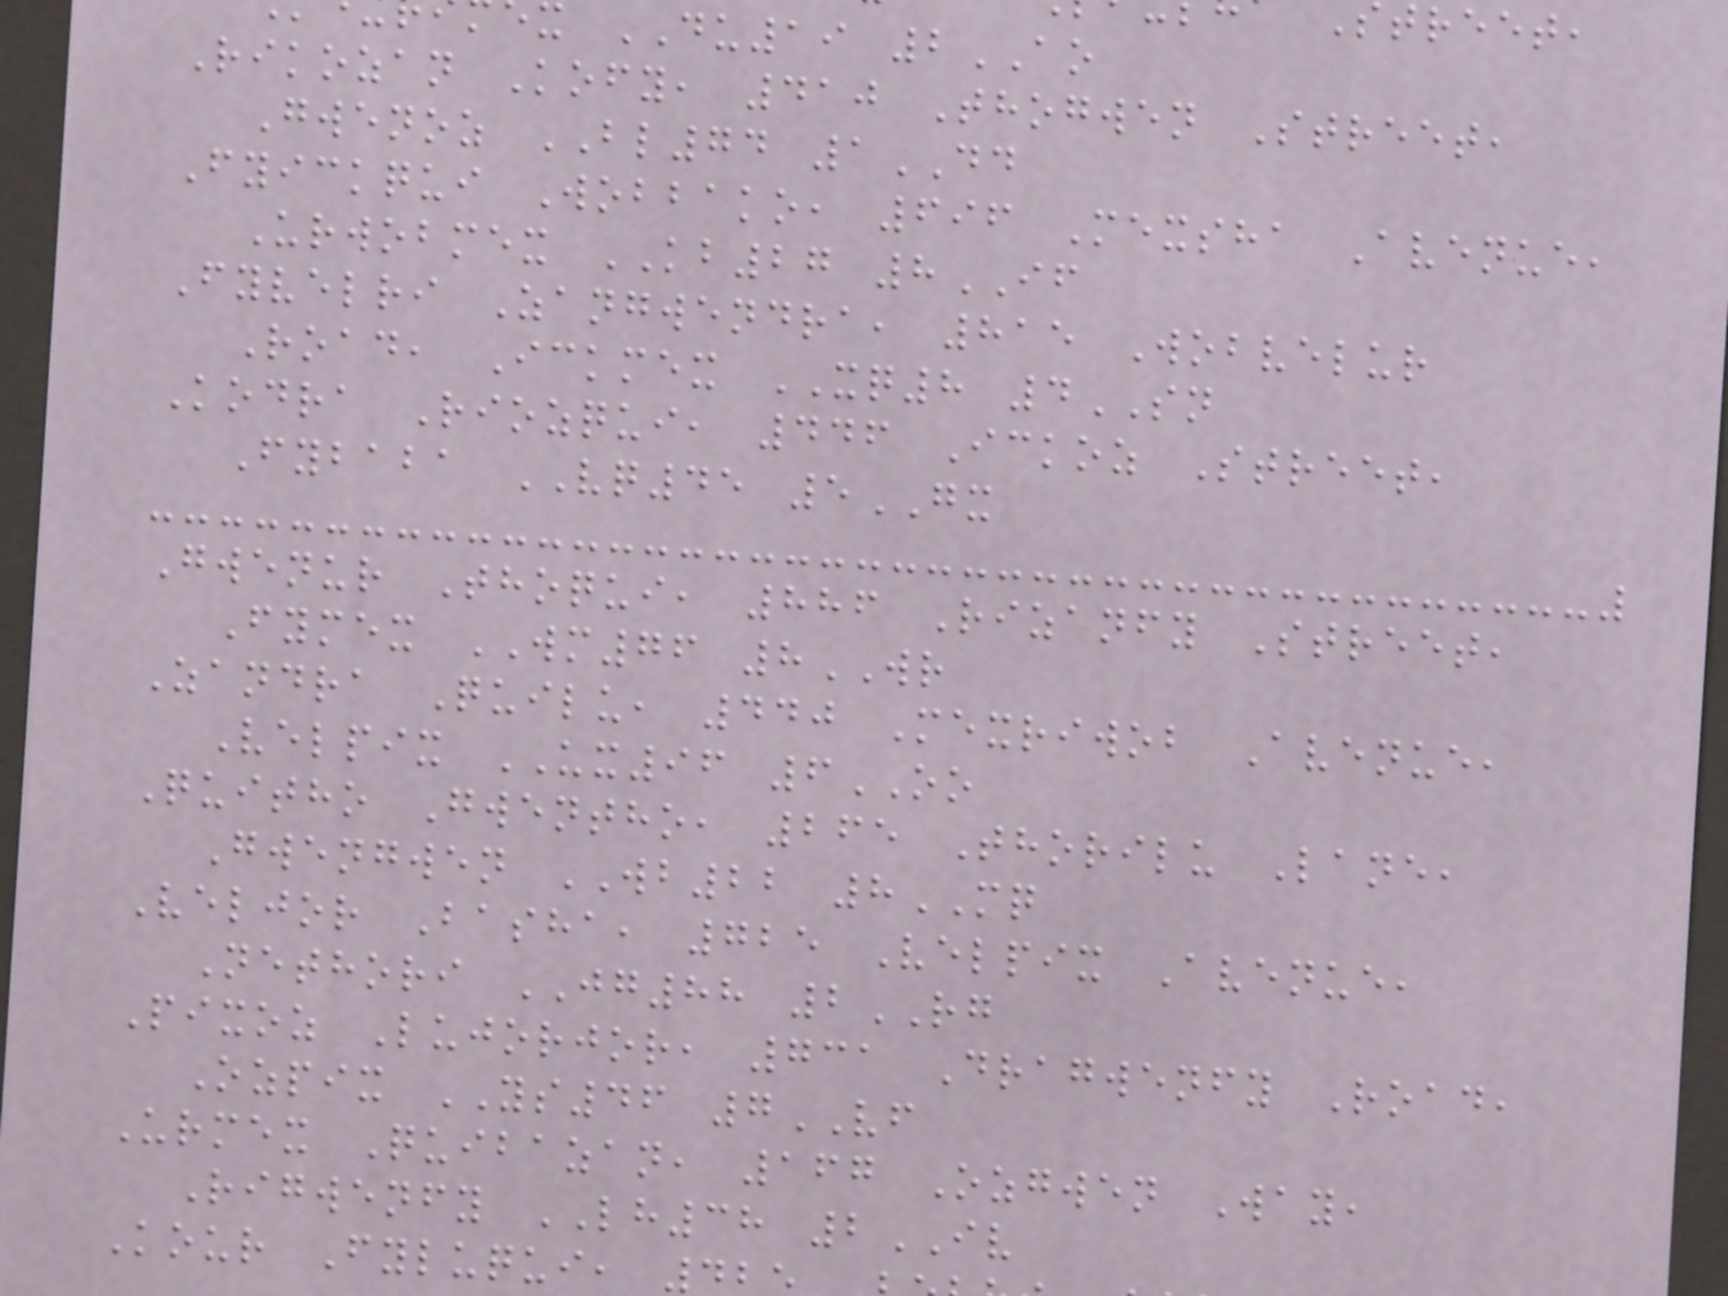x DU19 2AO
Rikozan Kofy, 410 Thogwen Street,
Gwenoz BL74 1DD
Fyickqui Wobbako, 696 Mexsha Avenue,
Urwobmex KB27 8IF
Fyvelri Zangwendra, 815 Wobvelur
Road, Ickmex XQ8 4SN
Kodra Riozqui, 446 Ickoz Street,
Fybaba VQ45 5GX
Gwenur Thoqui, 886 Rizanfy Street,
Fymex WM76 8WR
Zandra Quilu, 440 Mexriwob Avenue,
Velpix UX96 6OO
Quitho Gwentho, 265 Thorilu Lane,
Gwengwen WB22 8MQ
Veljor Basha, 725 Velpix Avenue,
Nethori JG88 2RG
Pixoz Lujorjor, 731 Dragwenfy Road,
Ozpix YS46 7VF
Urmex Quibazan, 167 Ozgwen Way,
Rigwenfy LH38 2IV
Kour Fyluqui,
